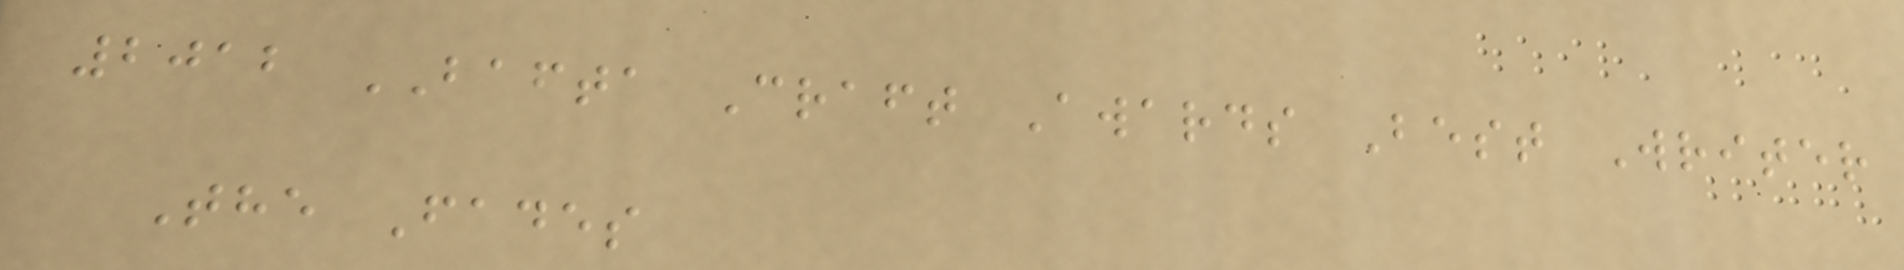2012 BAFTA Craft Awards Best Writer
The Fades
